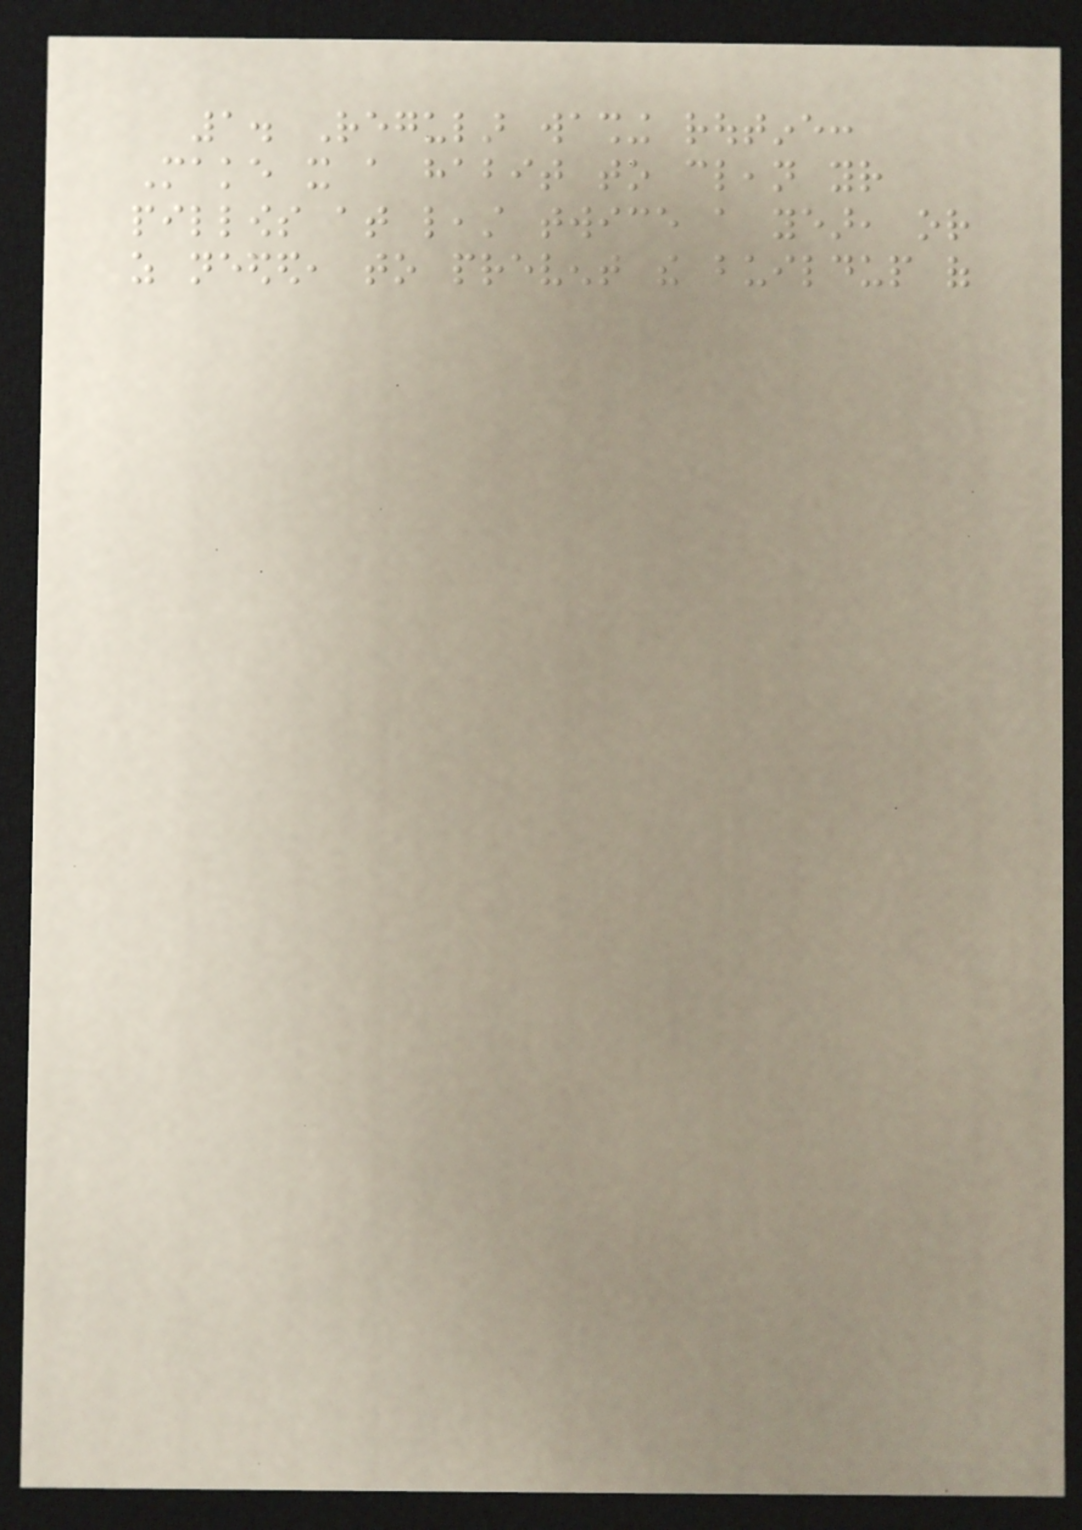1. Regular washing routine:
Make it a habit to clean your
pillows at least twice a year, or
as needed, to prevent the buildup of
